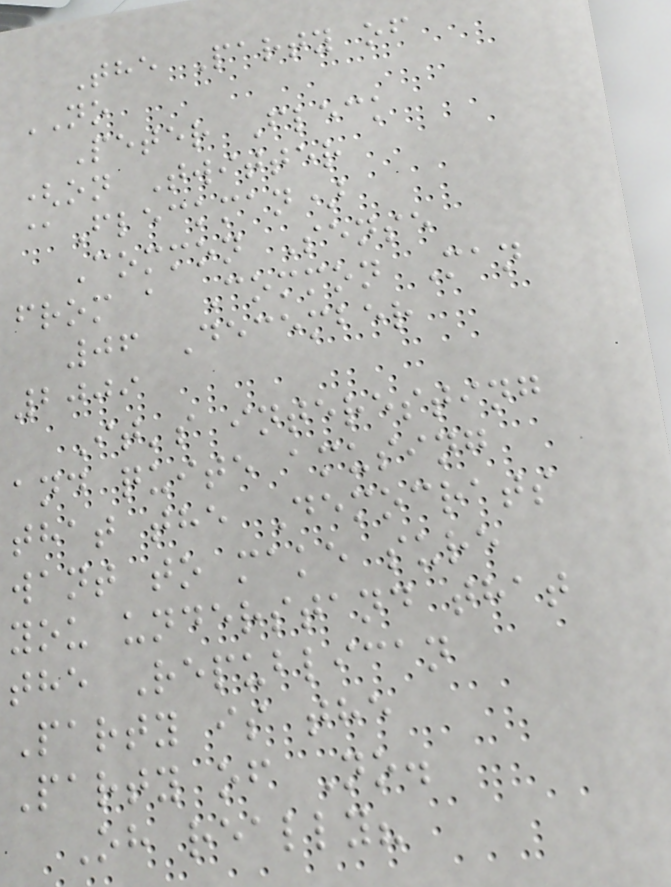The Party of
NO
Peter Fleck
(on Twitter
@Fleckman)
Common Sense
from a Common Man
06 December
2009
It's interesting
and quite amusing
that the Democrats
want to make sure
you understand that
the Republican
Party is the
Party of No.
Oh really?
